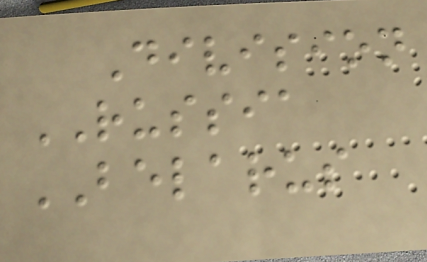Division
RUSSIA
BELARUS
